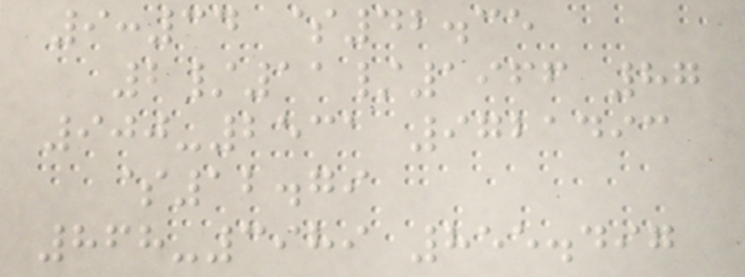9:34 $42.35
2/11/1966 87
900-2531 9721493
$12.79
868-3989 855.497
